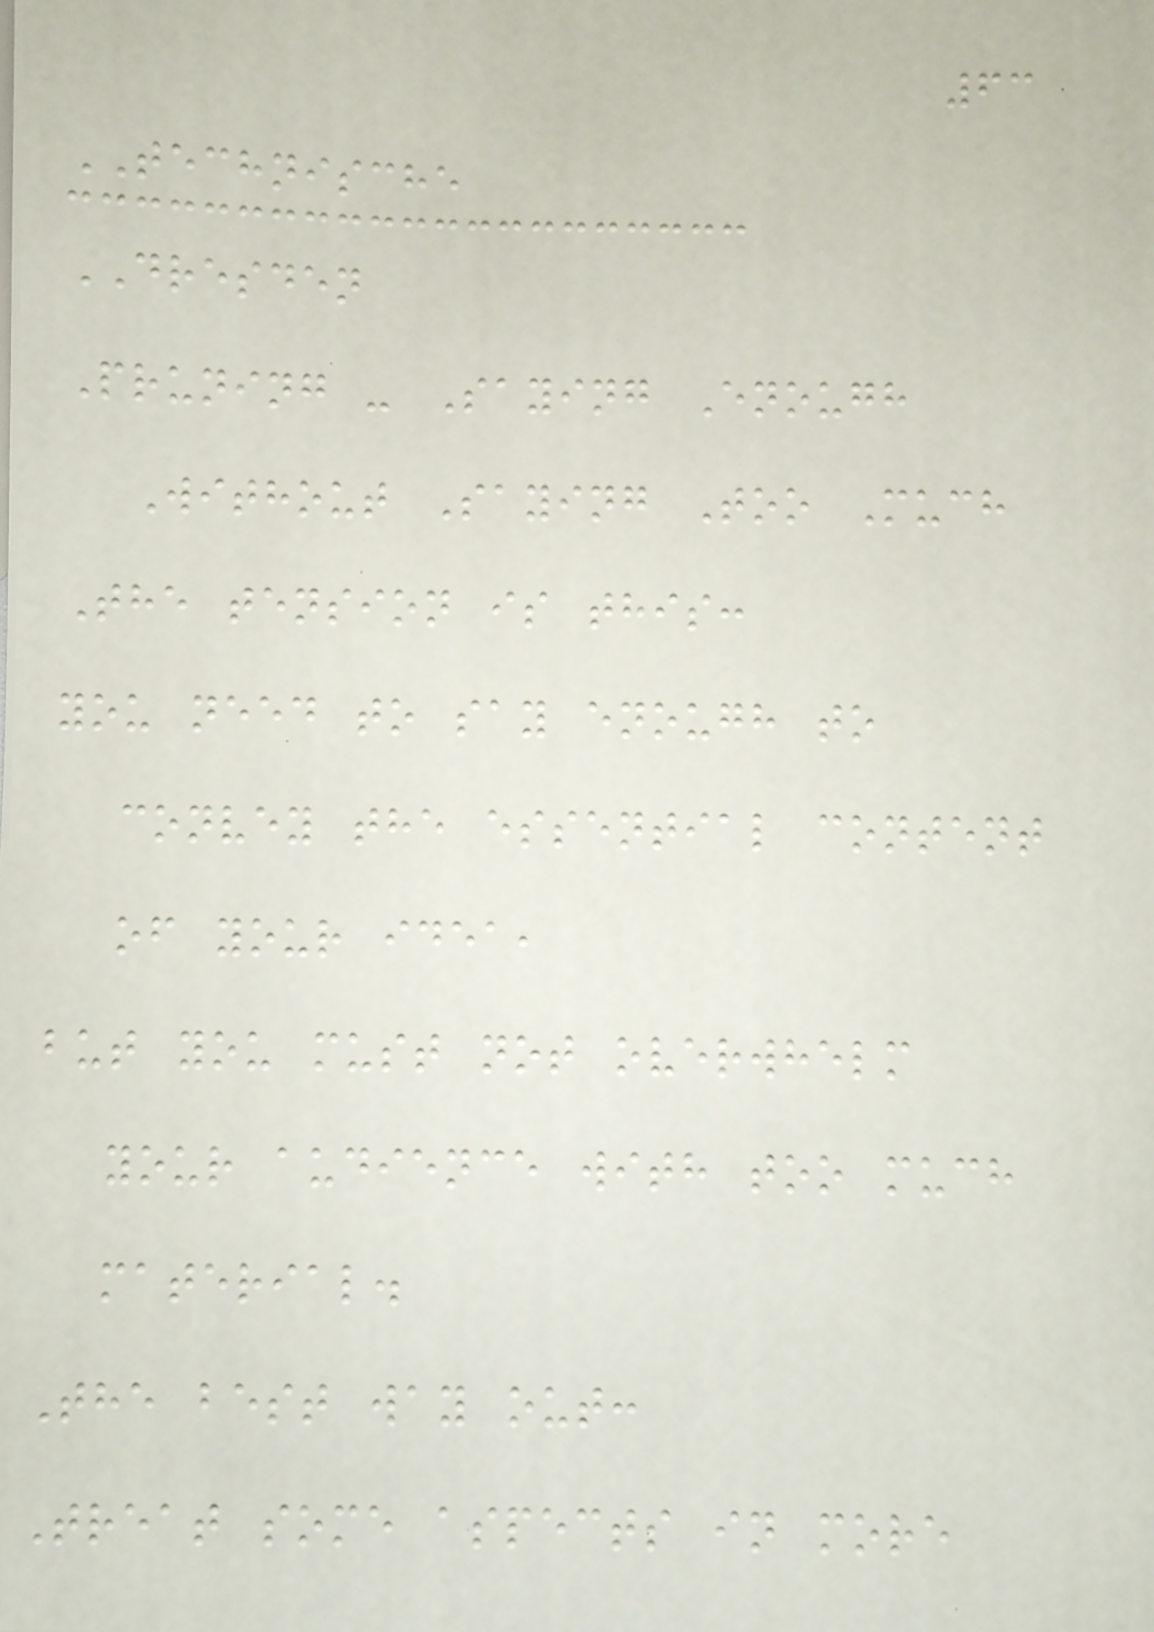63
TECHNISCHE
DRESDEN
Pruning - Saying Enough
Without Saying Too Much
The tension is this:
you need to say enough to
convey the essential content
of your idea,
but you must not overwhelm
your audience with too much
material.
The best way out:
Treat some aspects in more
